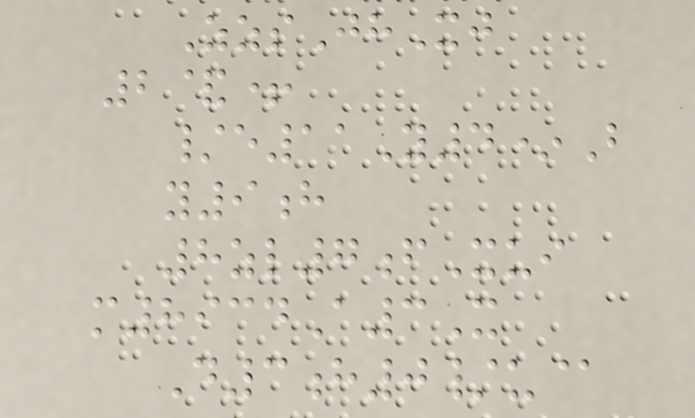ZzsJhXj
2&+
/e11Y4*B
y9h
8zl7fXui
m8934A3X
D3h0/u@
